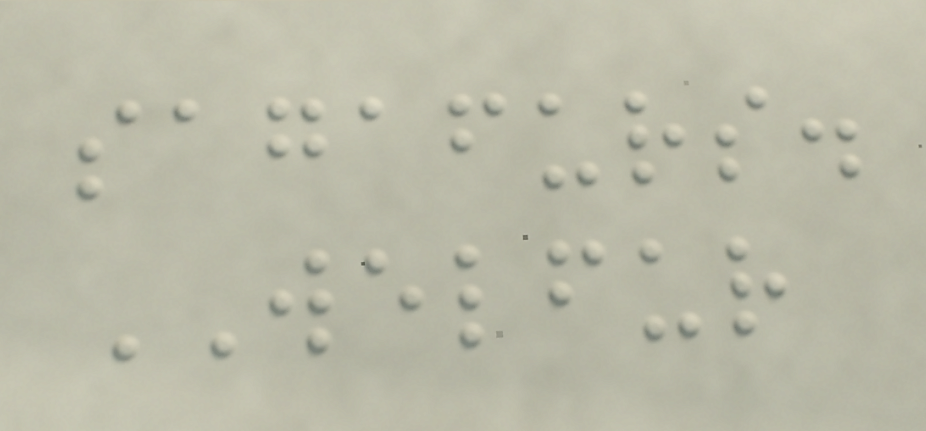sagafurs.
WELFUR
